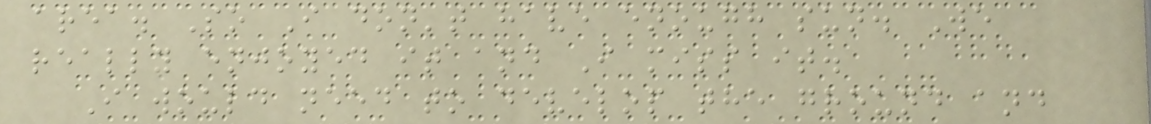area. So I don't have enough sun. We
really enjoyed it and I miss it.
I would need to develop the ground and
